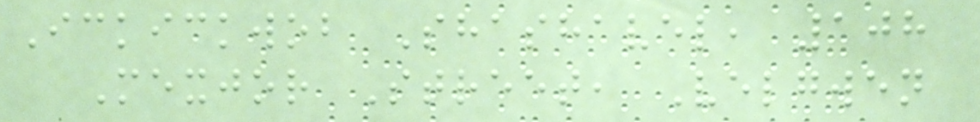Ickickwob Shashavel, 108
Mexjor Street, Velgwen
